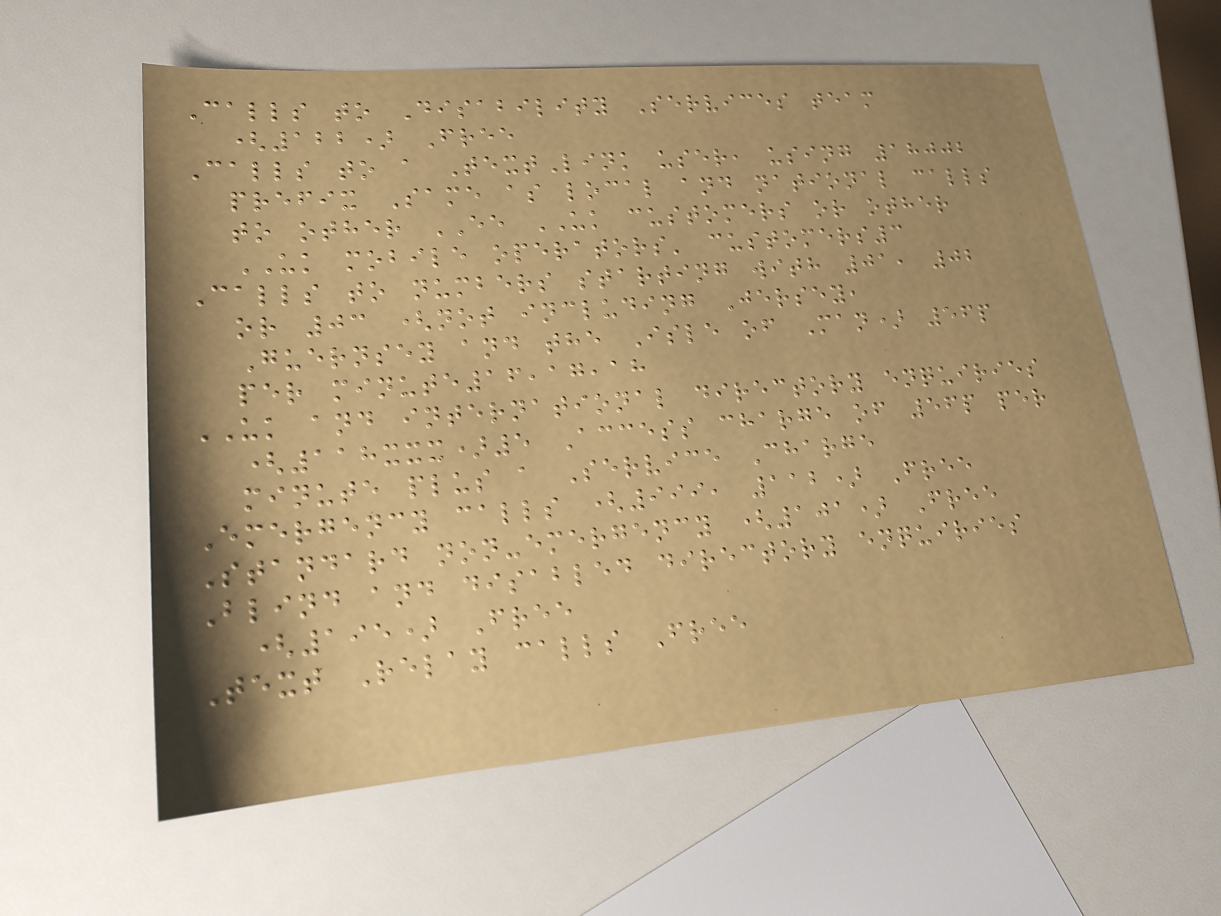Calls to Disability Services team
(122) Free
Calls to a TextLink user, using 18002
prefix Same as local and national calls
to other EE UK customers or other
UK mobile operators' customers3
Calls to numbers starting with 01, 02
or 03 (not including Jersey,
Guernsey and the Isle of Man) 56p
per minute16,17,18
UK and international directory enquiries
(118xxx)5 Access charge of 56p per
minute plus a Service Charge
Emergency calls (999, 112) Free
Standard non-emergency (101) Free
Blind and disabled directory enquiries
(195) Free
Text Relay calls Free
